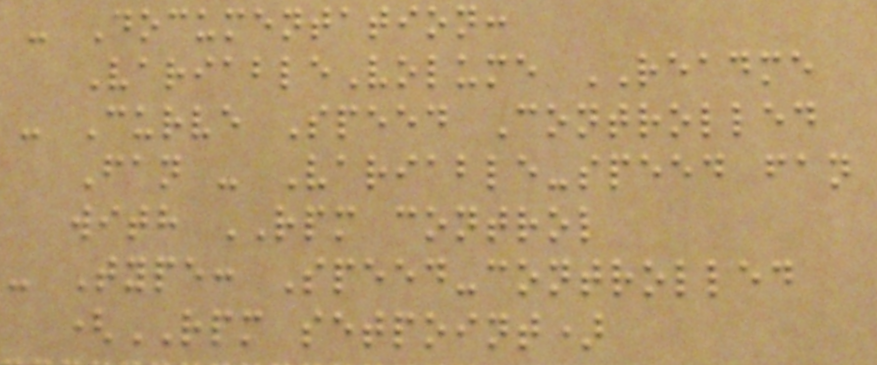- Documentation:
VariableVolume README
- Curve Speed Controlled
Fan - Variable-speed fan
with RPM control
- Type: Speed-controlled
(RPM setpoint)
